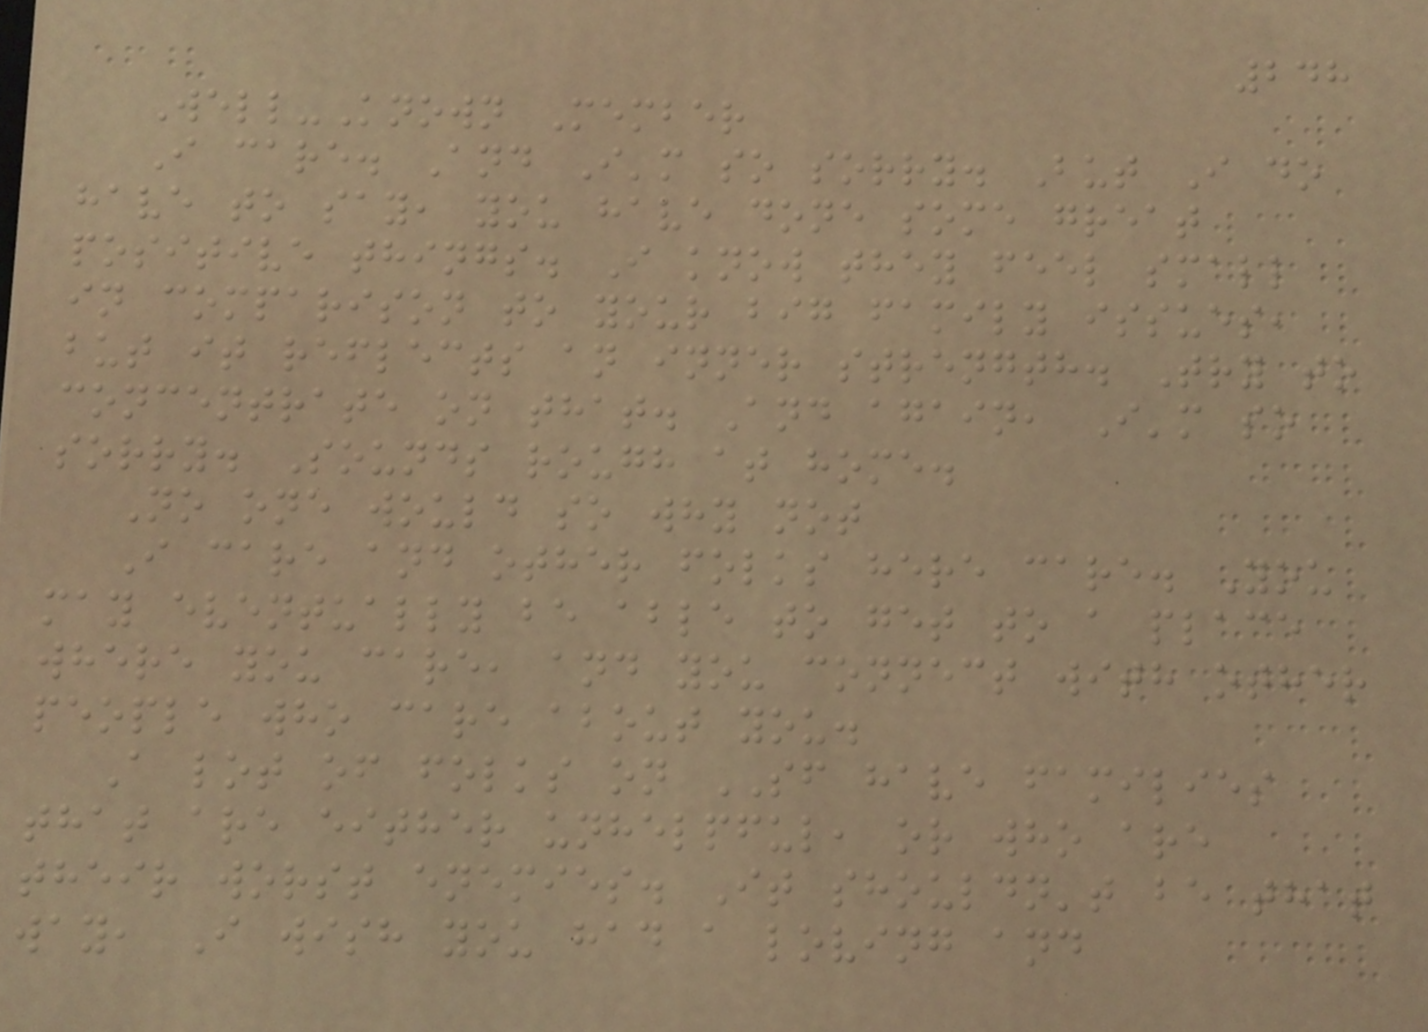248
Well-Known Member
I care. And I'm so sorry. But I do
have to say, you have done some great
positive things. I know they feel small
in comparison to your big family issues,
but it reflects an inner strength. Try to
concentrate on that. And again, I'm so
sorry. Sounds rough at home.
No one would so why not
I care and other folks here care. You
may eventually be able to get to a place
where you care, and you connect with other
people who care about you.
A lot of folks on SF have families
that are either unhelpful, or who are
their worst enemies. It shouldn't be that
way, I wish you had a loving and
